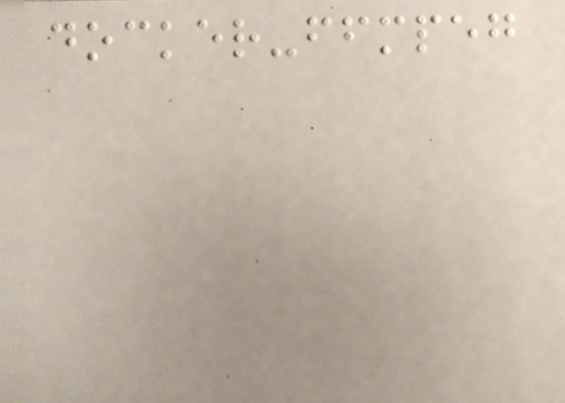docker-ffmpeg
